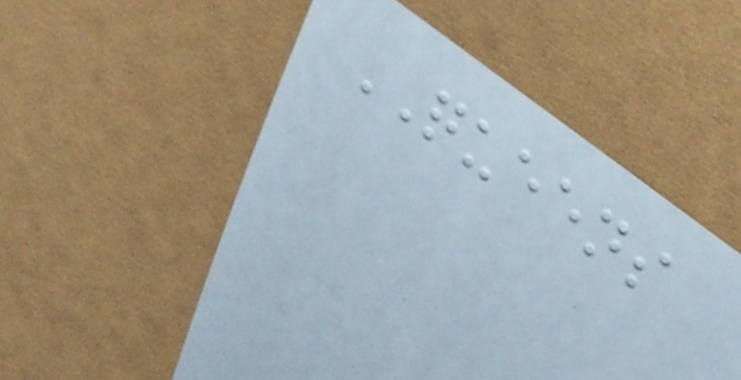QUEENS
